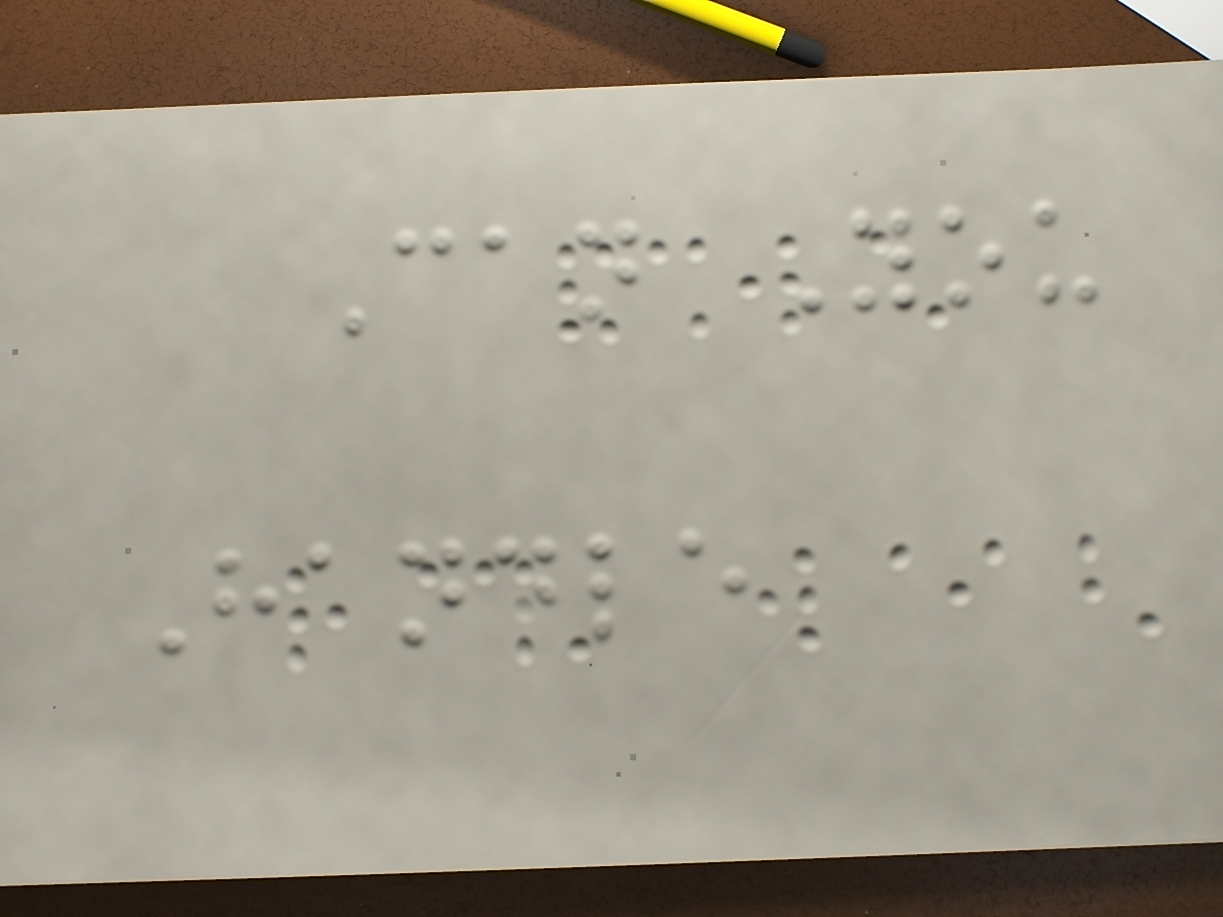Can You
Handle
